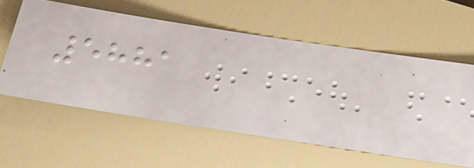5881
